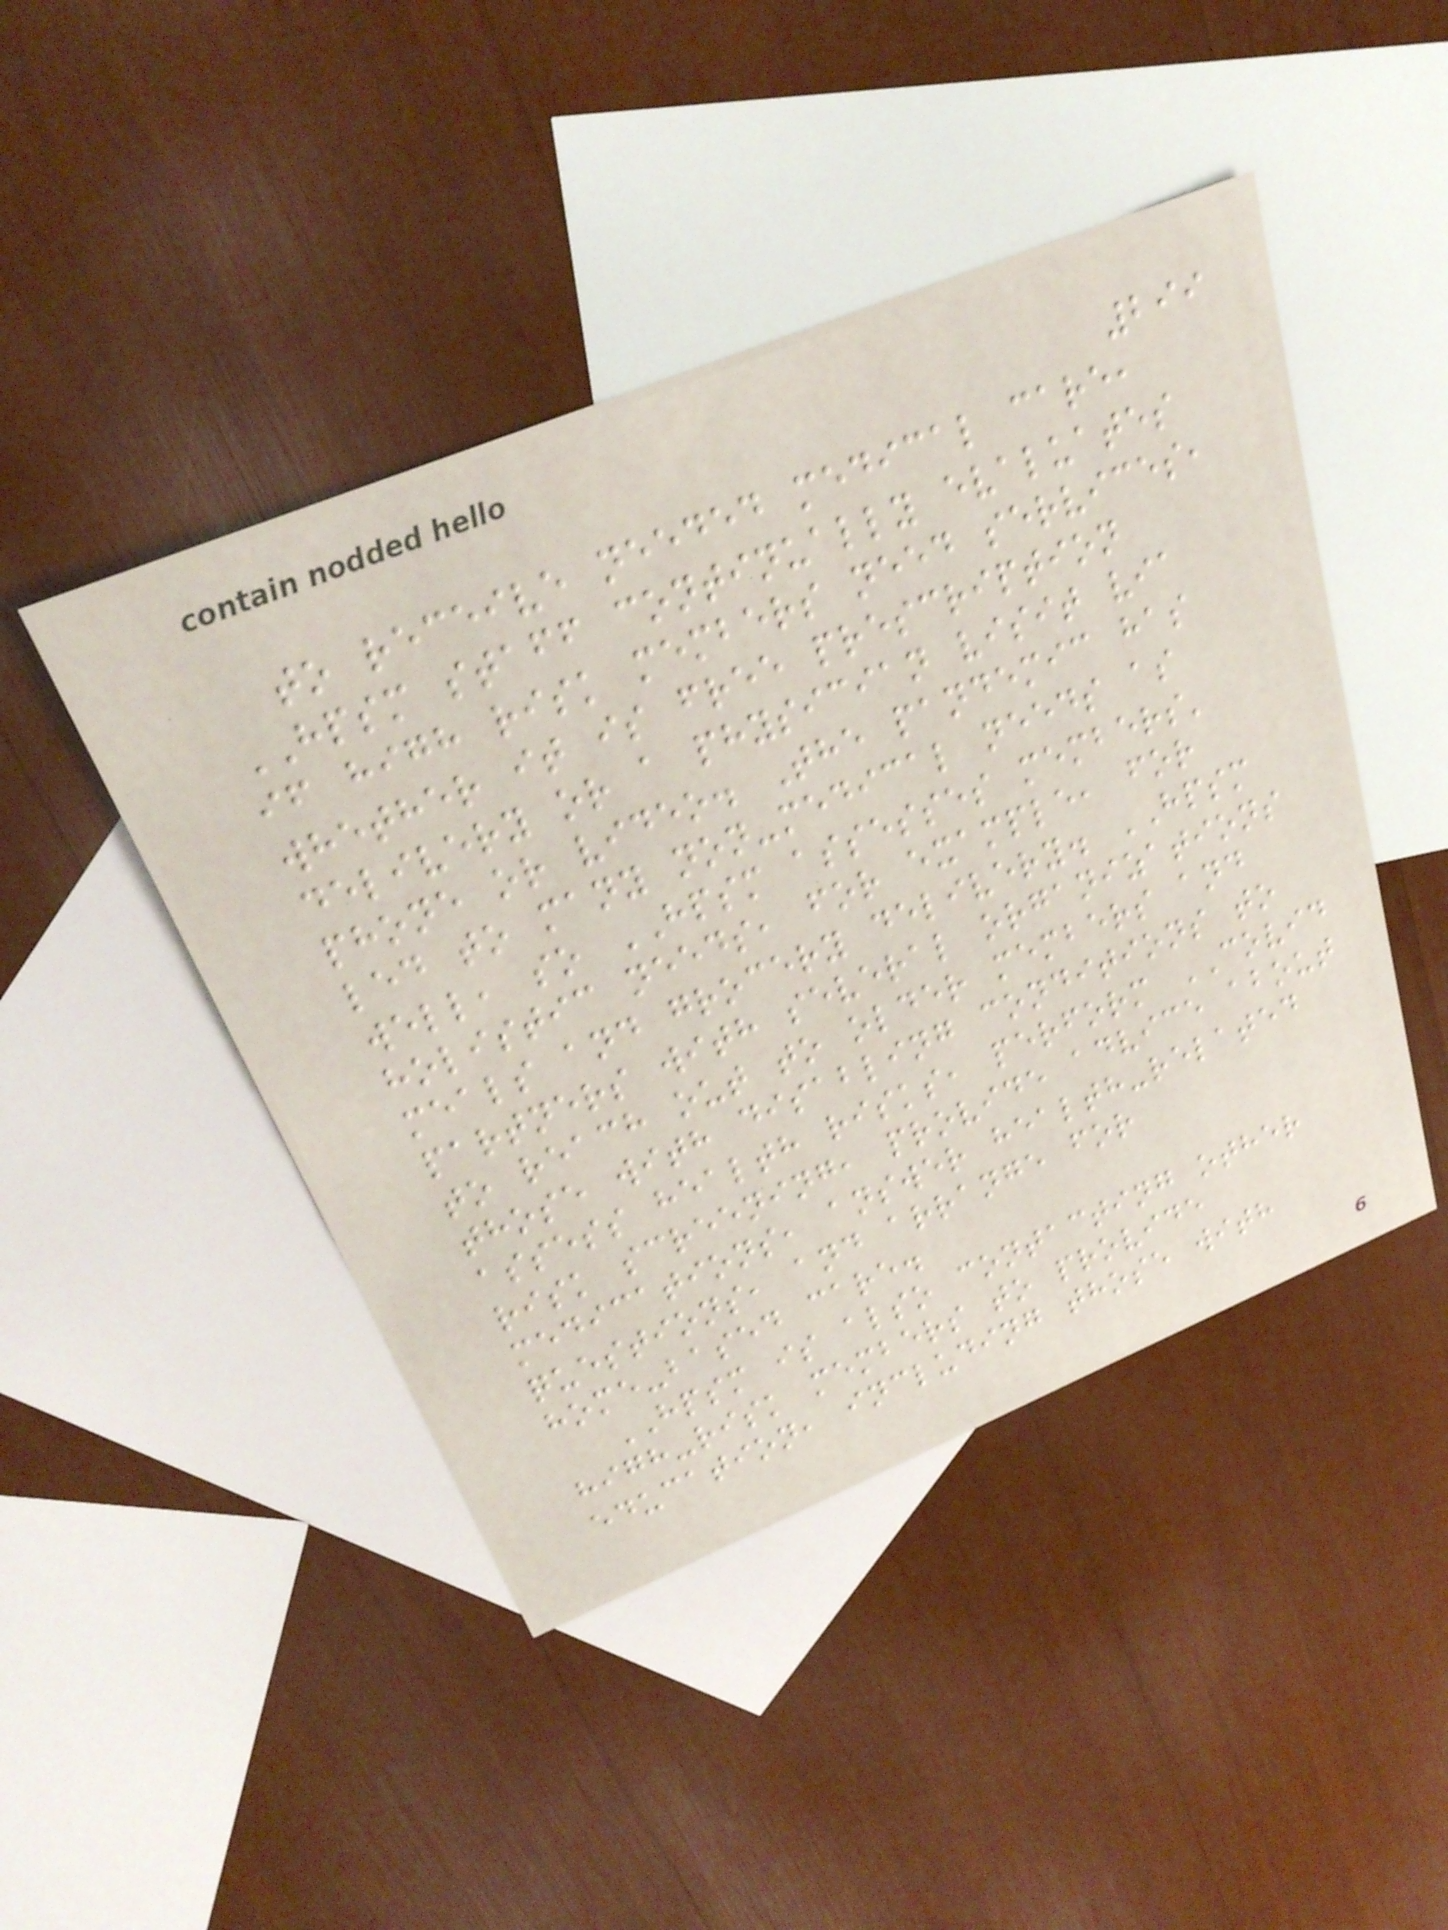299
to receive needed medical care,
HPSM staff continually evaluates
if high risk members need services,
whether it is free prescription
delivery or a physician visit via
phone or video. The pandemic has
led to many non-medical needs as
well, so HPSM assesses members'
holistic needs, for example, for
meals and grocery delivery. HPSM
partners with several organizations
to reach out to older members and
those with disabling conditions to
assess health risks, perform COVID
risk screening, provide advice about
medications, answer health-related
questions, and arrange for
home-based care.
HPSM is also contacting other
high-risk members to provide
education, including those with
